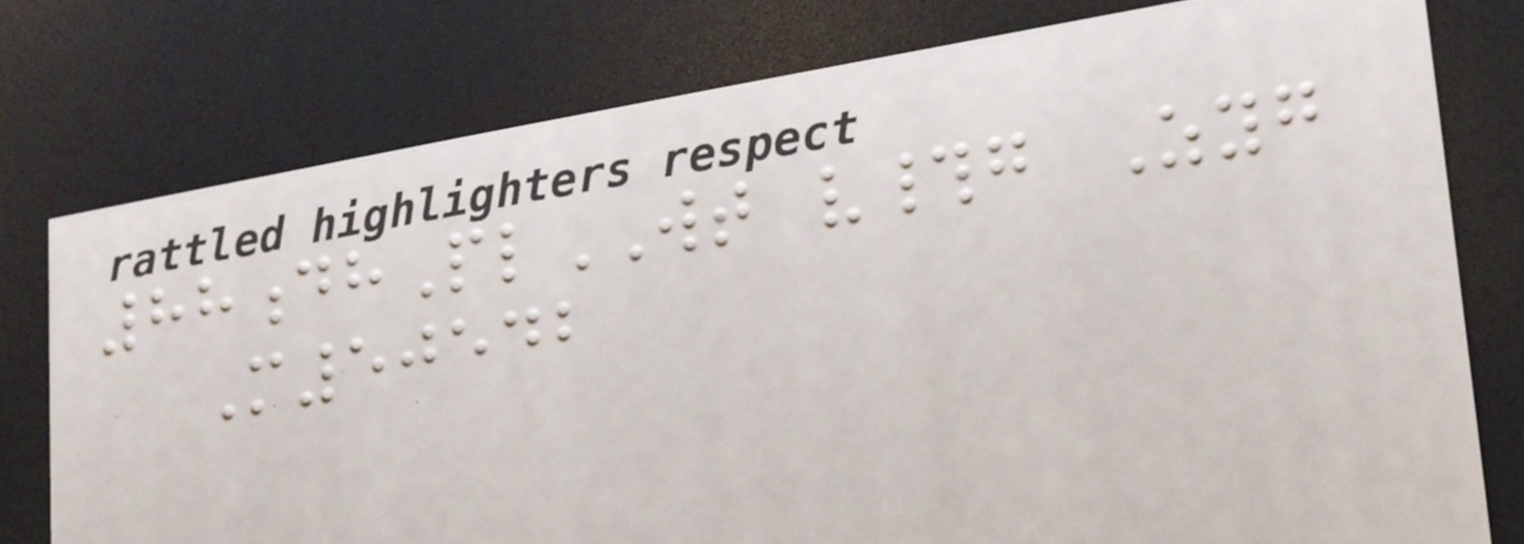88dhPlWT v#g Zyg
M50542
